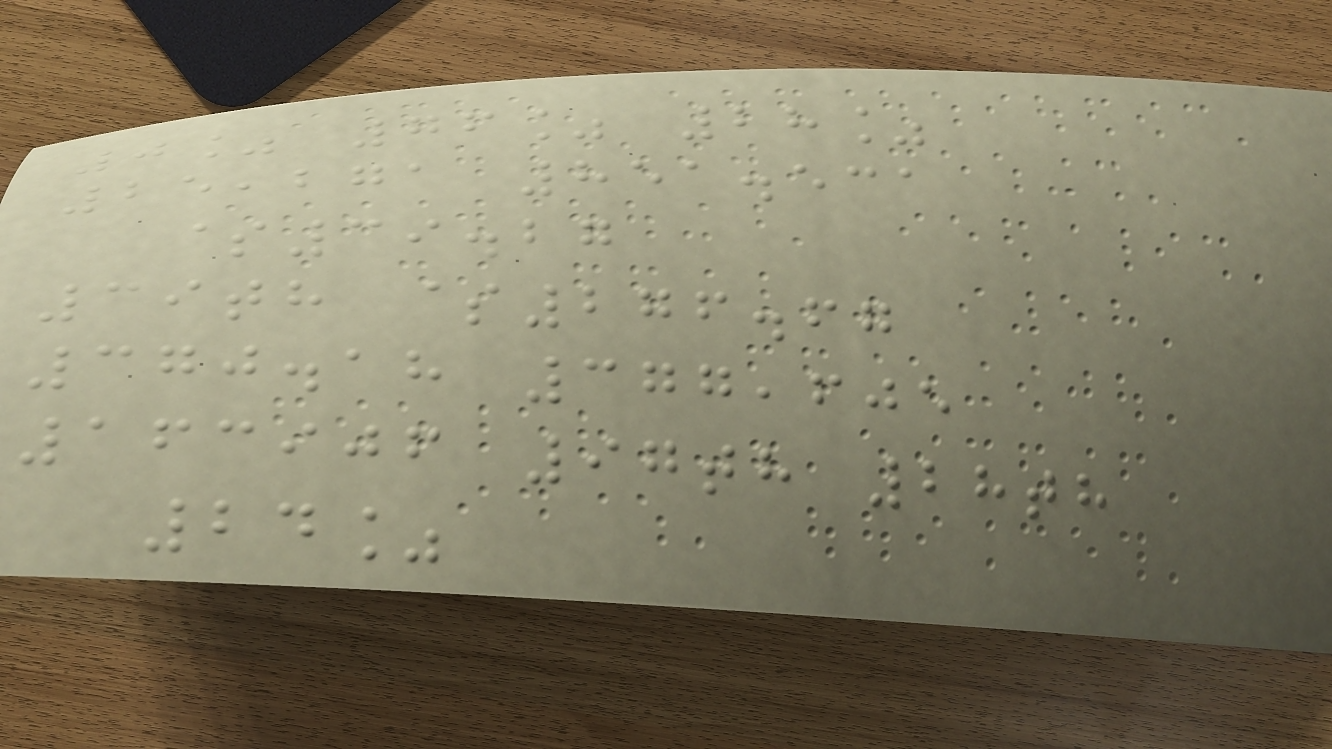0% 76% 28%
25,271 851.531
$39.27
39th $276.67
370.18 377,605
163906 97th 28th
24%
